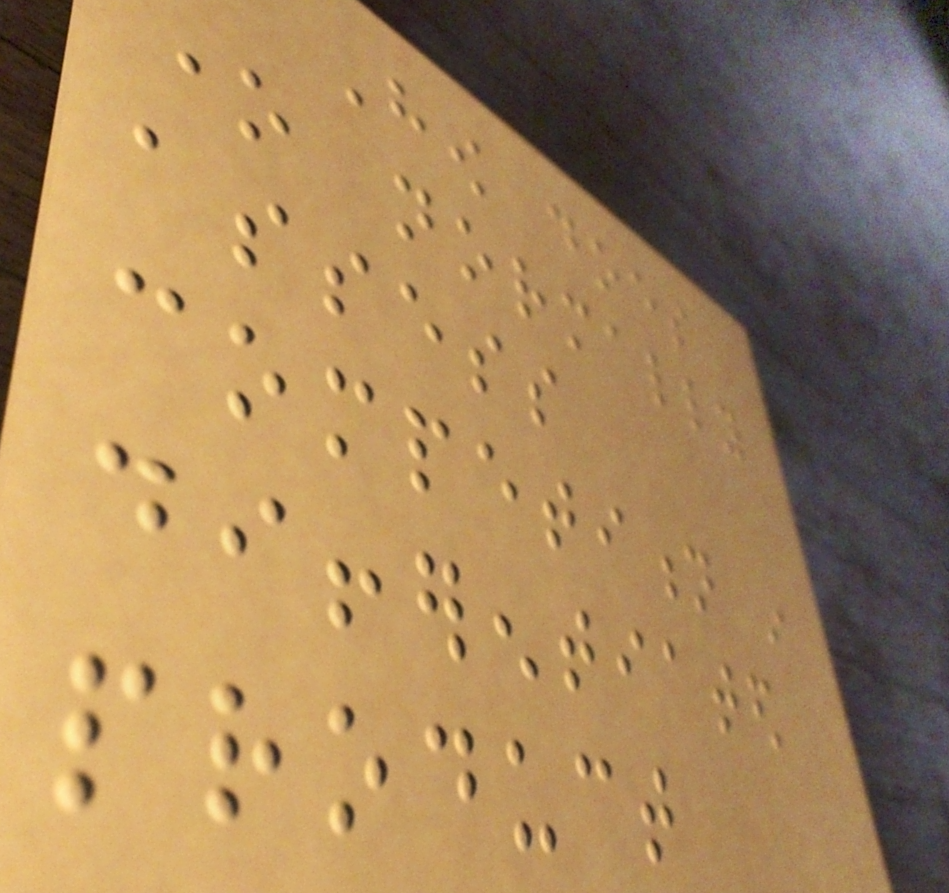How does
one normally
assess
competition in
differentiated
product
